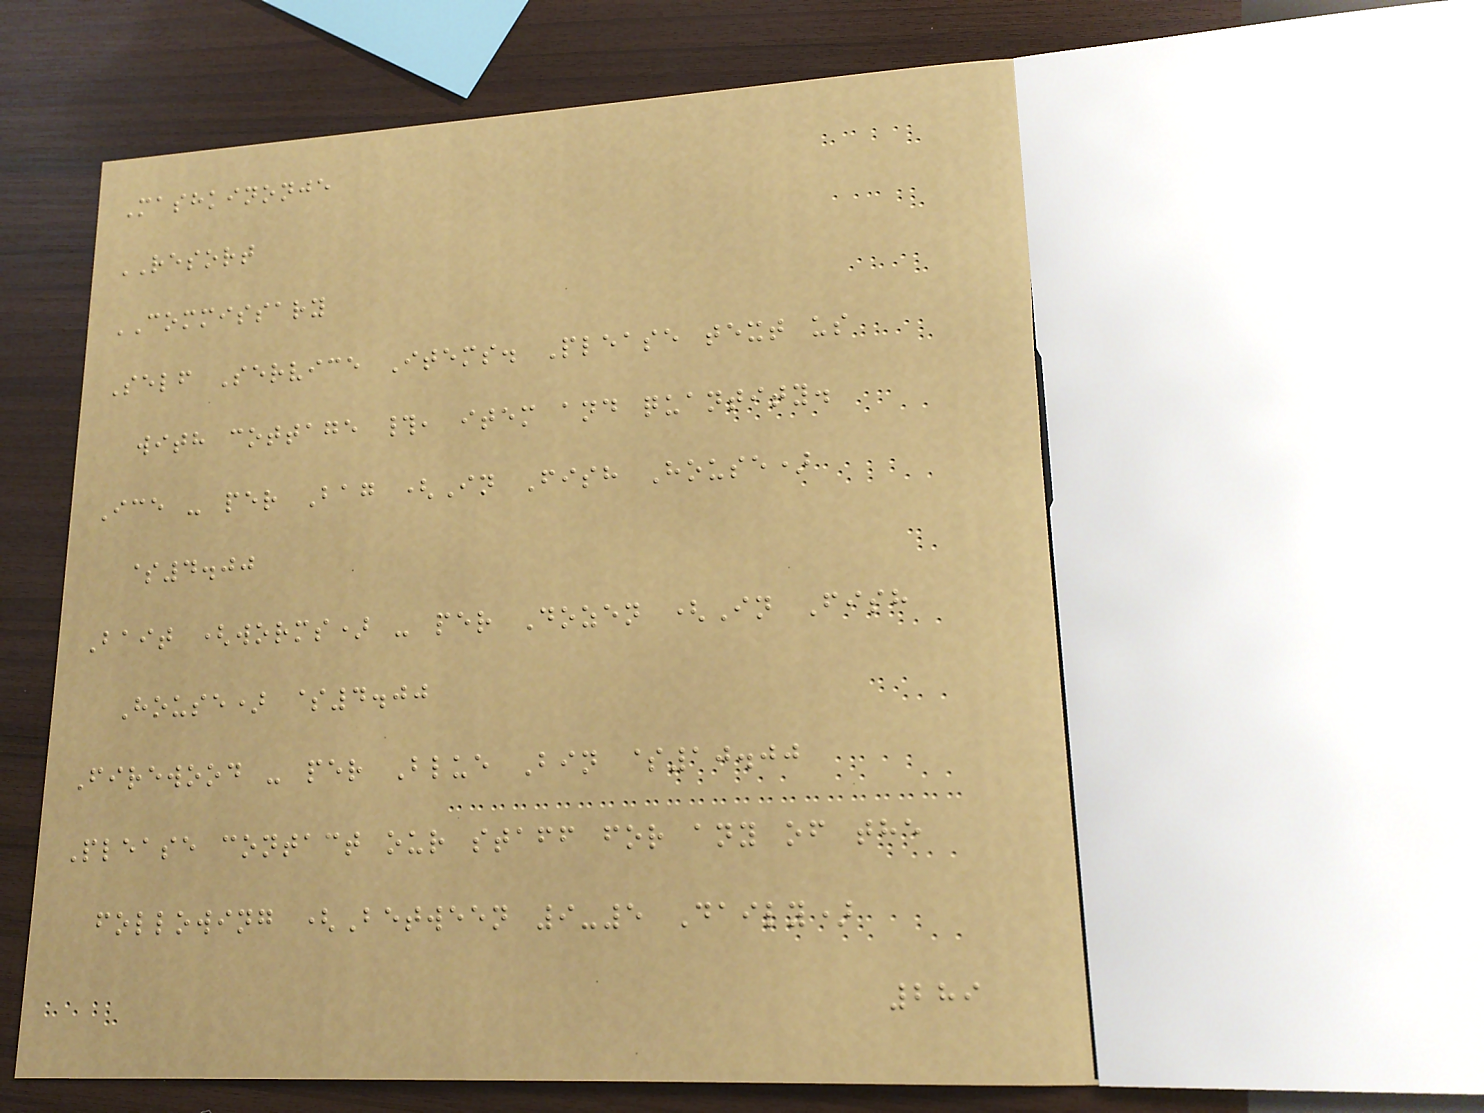Mashkinonje
RESORT
COMMISSARY
Self Service Items. Please text us
with cottage #, item and quantity.
Ice - per Bag (In Fish House)
$4.00
Bait (worms) - per Dozen (In Fish
House) $4.00
Firewood - per Blue Bin $10.00
Please contact our staff for any of the
following (Between 9-5 Daily)
289
